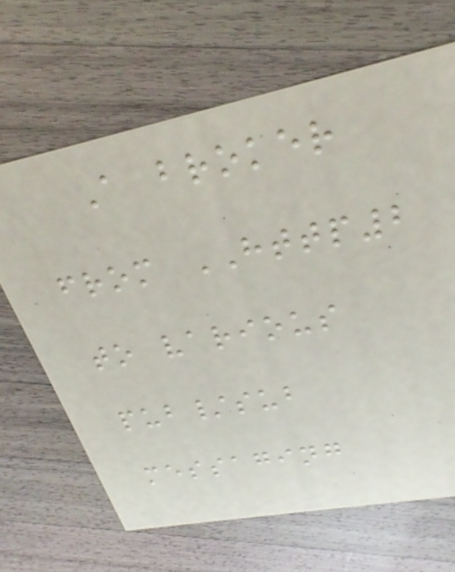A broker
from HTTP2
to various
pub/sub
messaging
